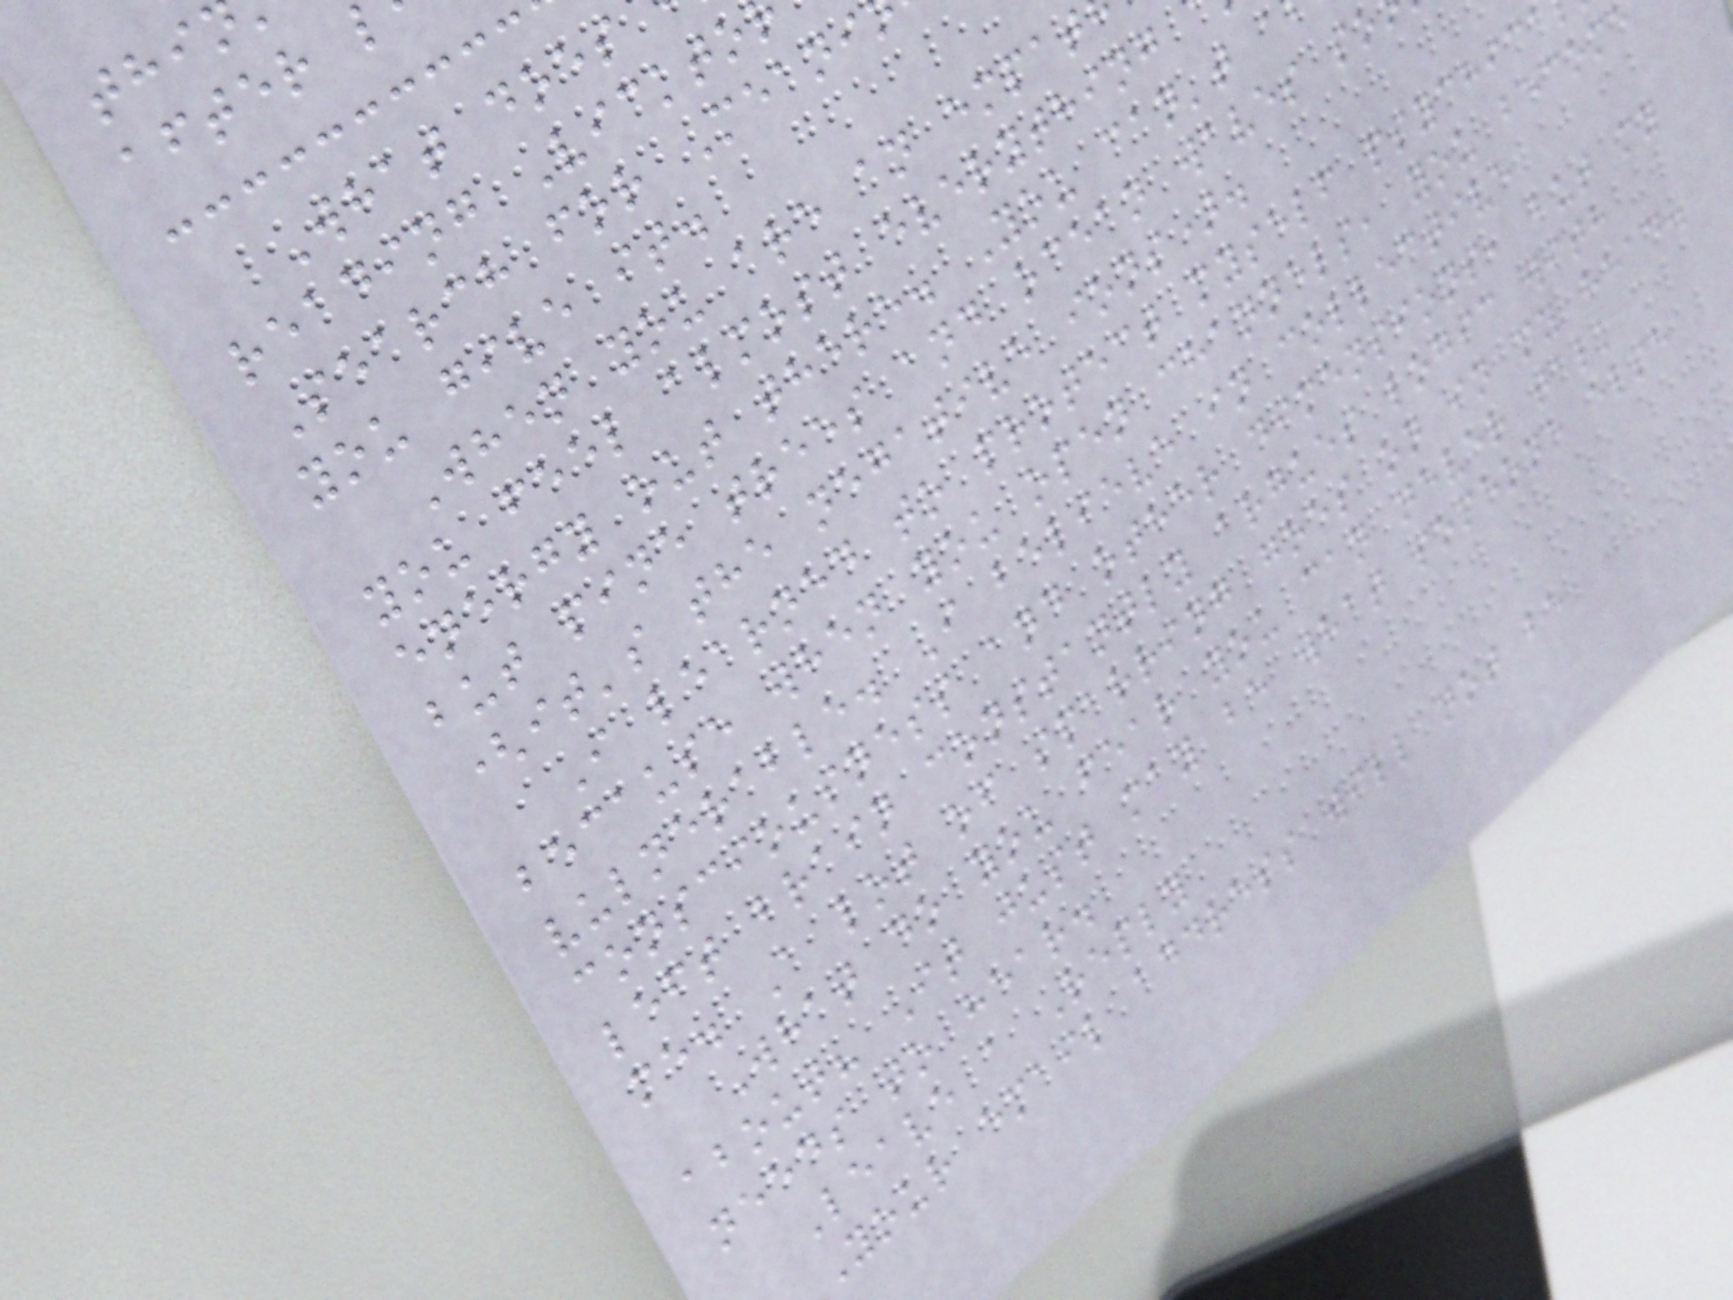What does
reading Vickto
Search for Meani
you give it.
When you are an empat
you feel almost everything
energy out there. You can't a
but pine trees and ocean waves so
(it's the negative ions).
I learned to protect myself psychica
because when you open channels, you become
vulnerable. I believe in collective
consciousness and other dimensions, but my
left brain constantly argues logic with
me. A lot of sparring goes on in my head.
What do you fear you can never talk
about? It just may be what someone else
needs to hear.
Leave a Reply
Your email address will not be
